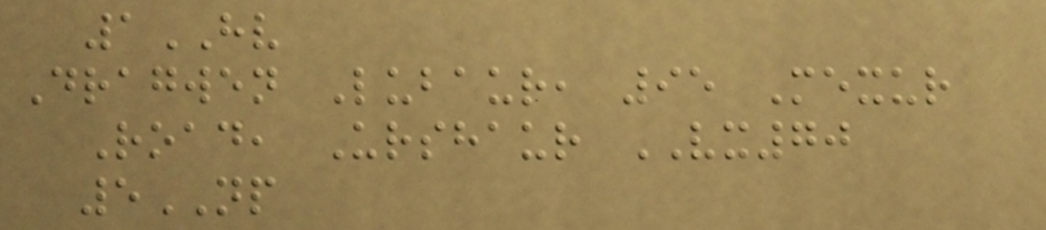1HV
Dragwen Lubaur, 95 Mexur
Road, Urshaur VX70
5NP
